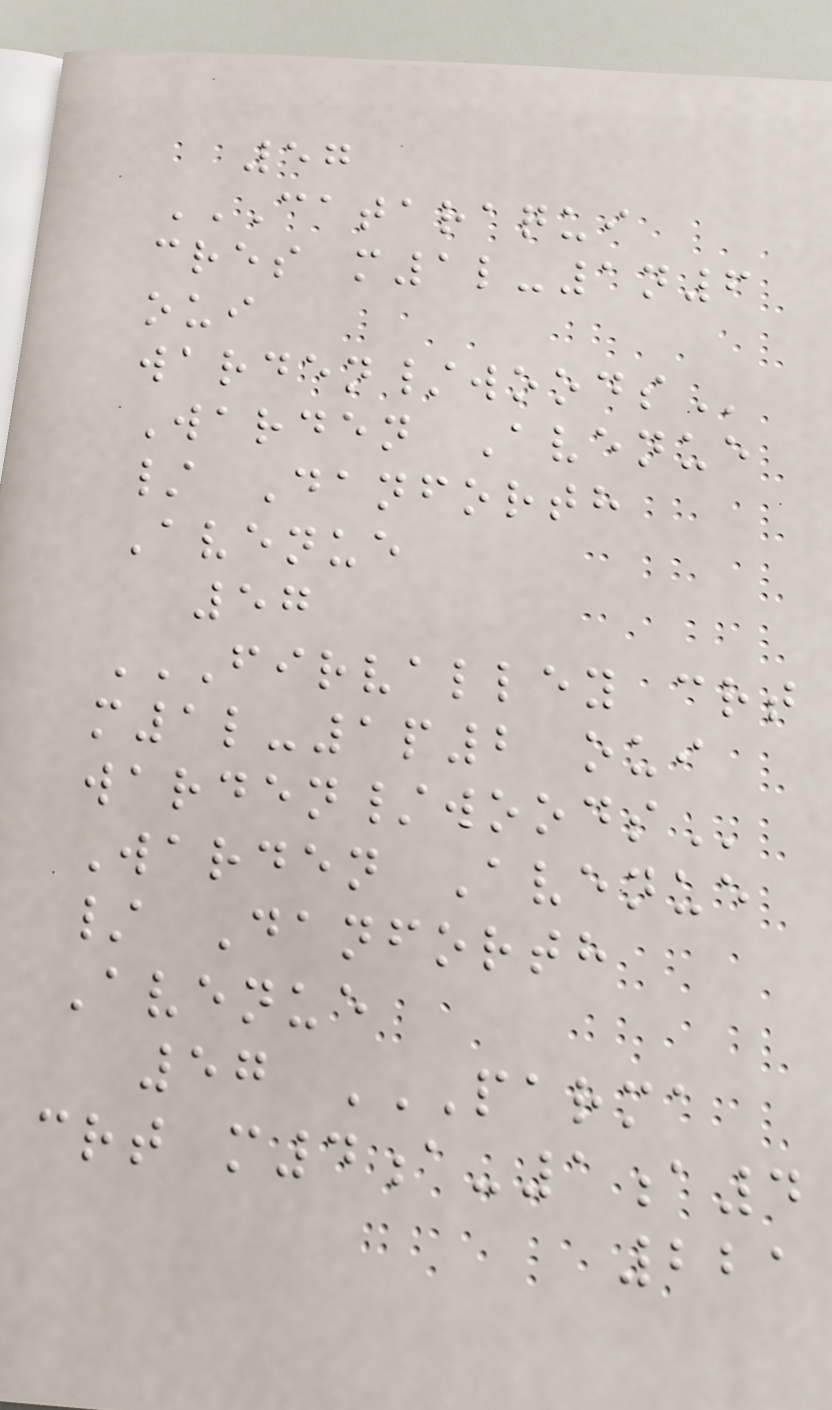57
CATARAQUI
CRES M1L-1N6
OUI
WARDEN/WOODS
Warden Avenue
/ Danforth
Avenue
57
FIRVALLEY CRT
M1L-1P2 OUI
WARDEN/WOODS
Warden Avenue
/ Danforth
Avenue
57 PARMA
CRT M4A-1A4
221
